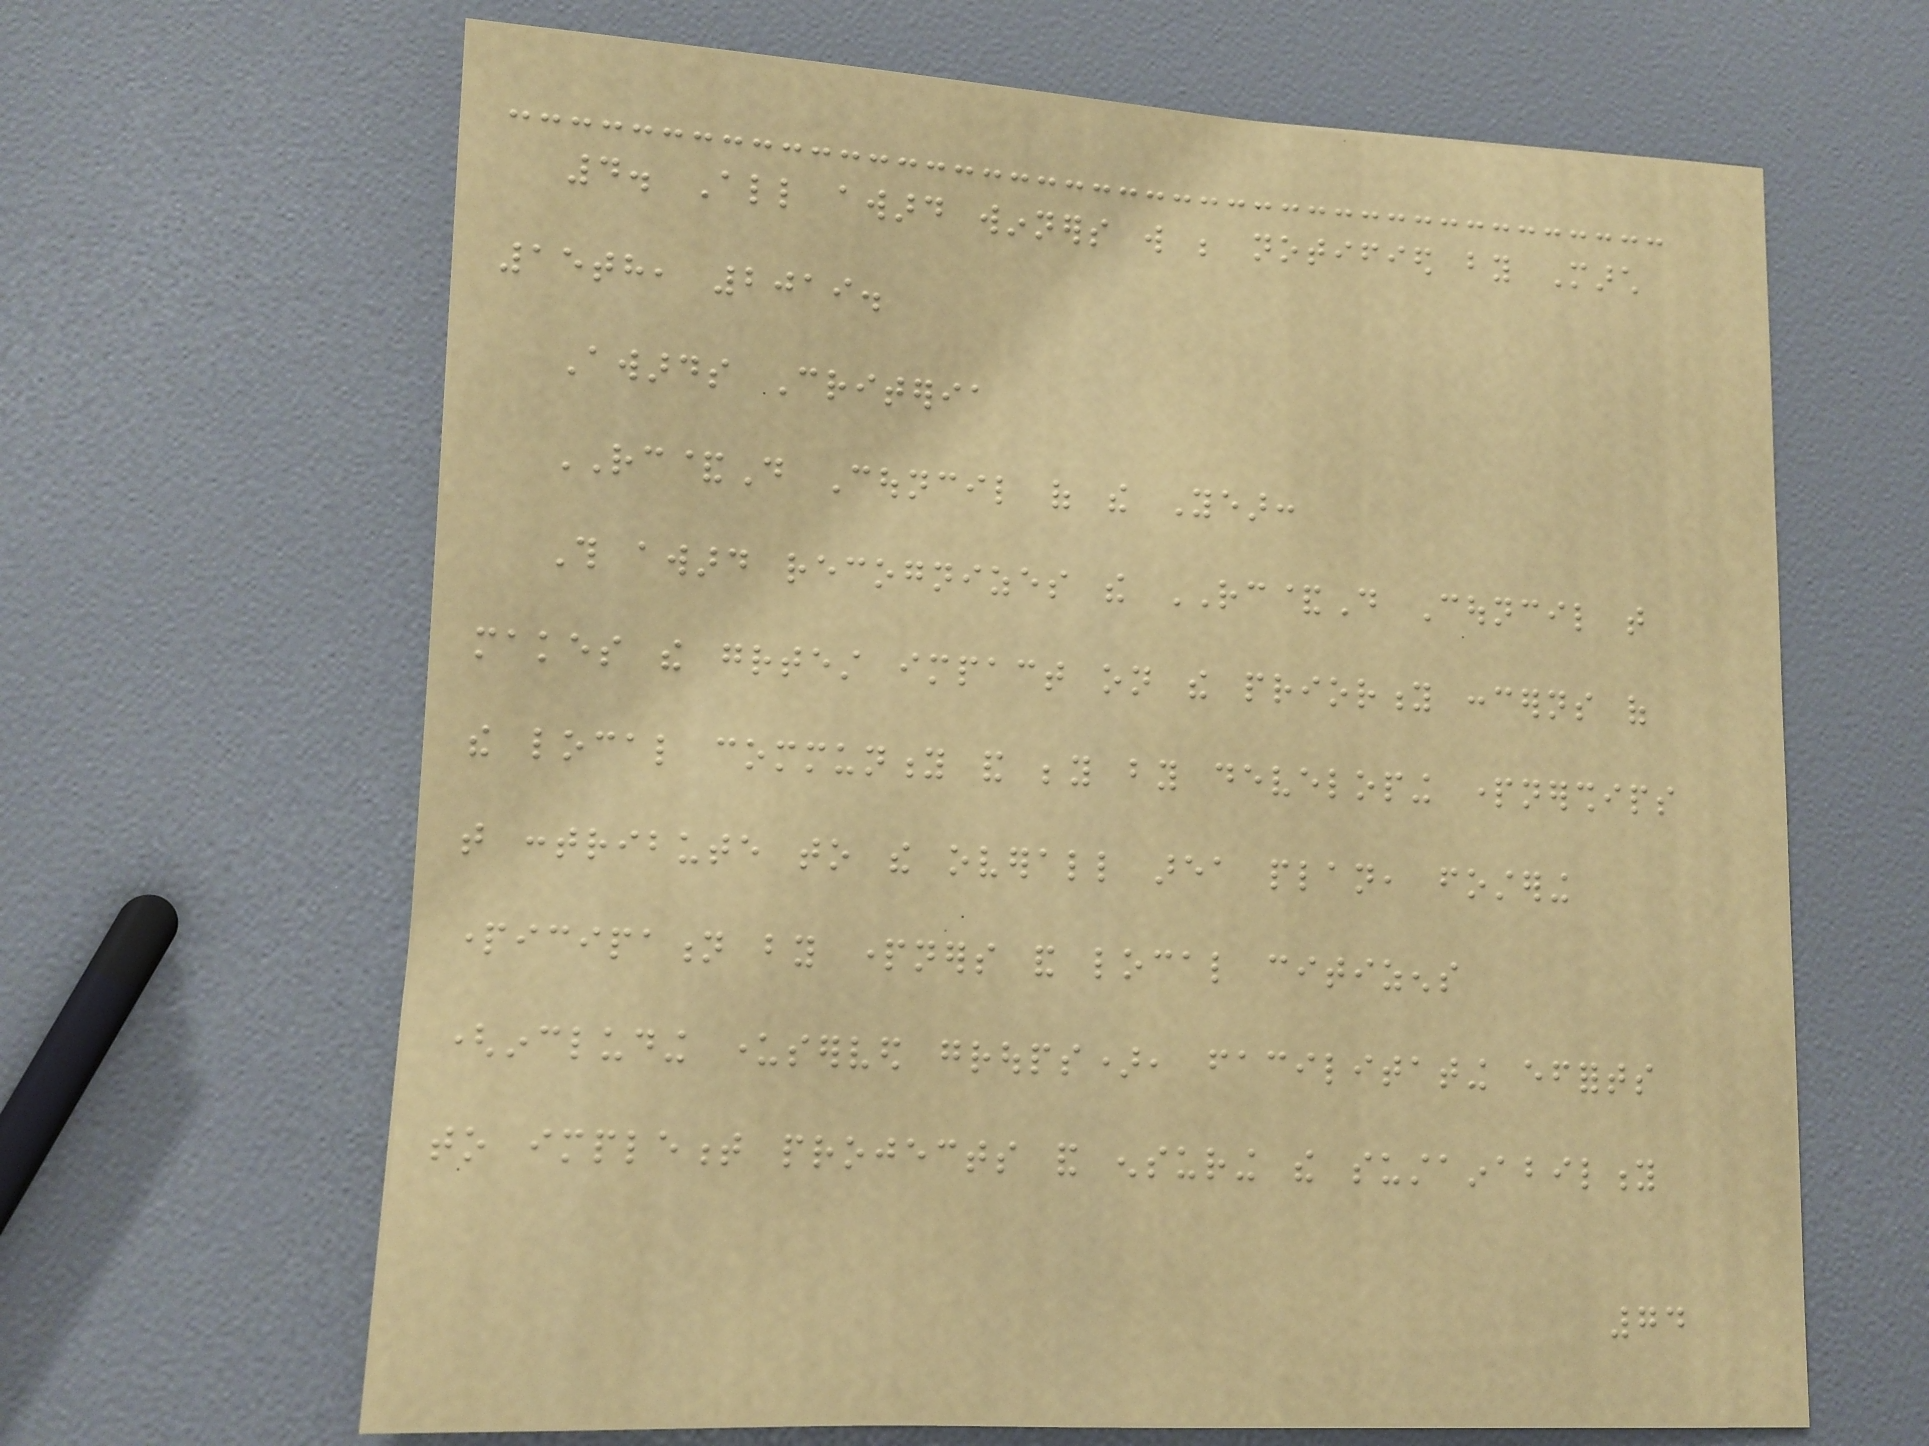4. All award winners will be notified by March
15th, 2019.
Awards Criteria
RC&D Council of the Year:
This award recognizes the RC&D Council that
makes the greatest impact on the priority concerns of
the local community and beyond by developing partnerships
that contribute to the overall area plan, fostering
participation by partners and local citizens
(including underserved groups), facilitating efforts
to implement projects and ensuring the sustainability
74
